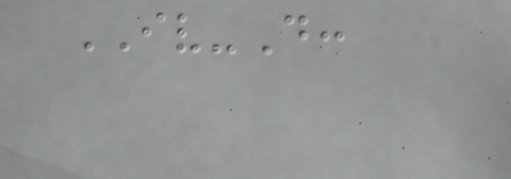IV-D:
